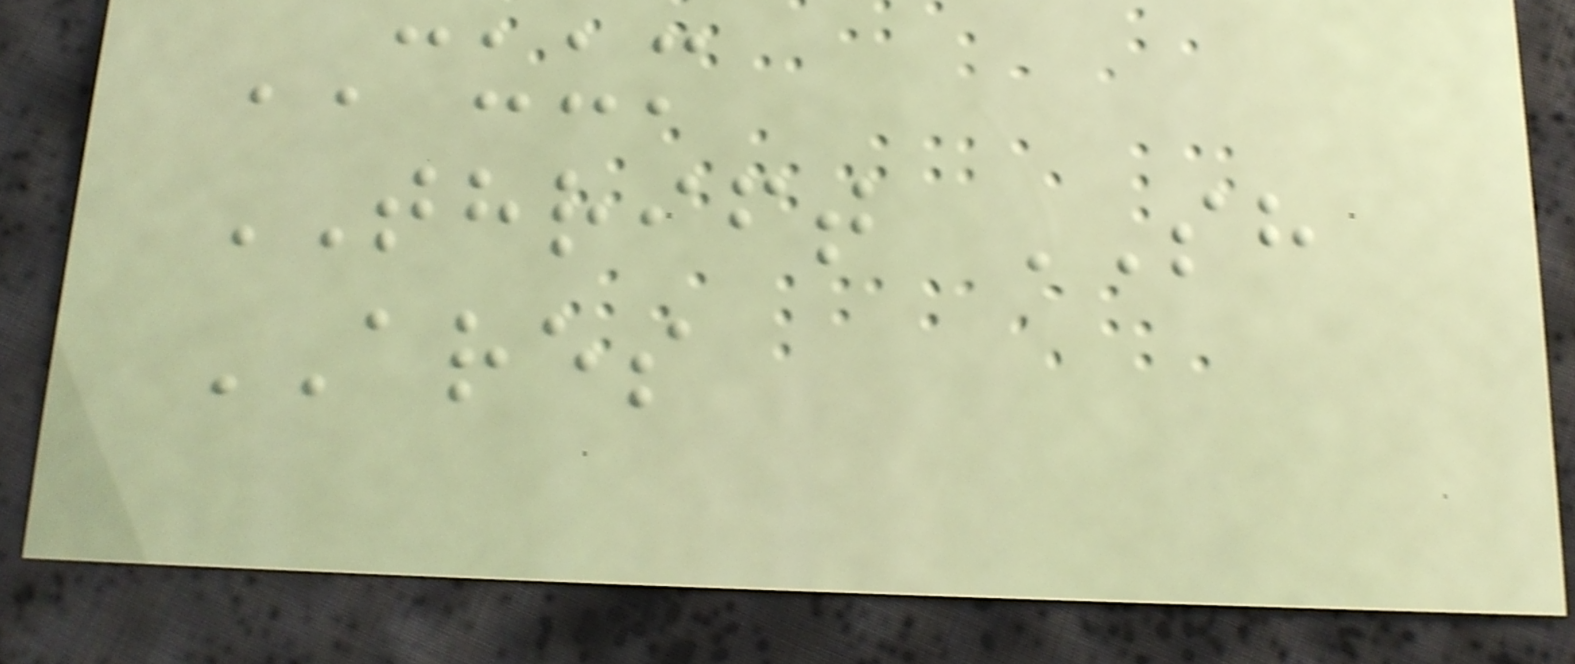CUUM
THRIFT SH
ARES
